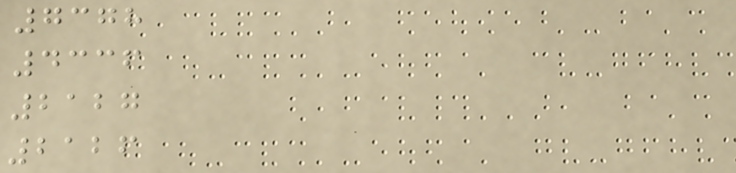7378
4336
2127
2126
